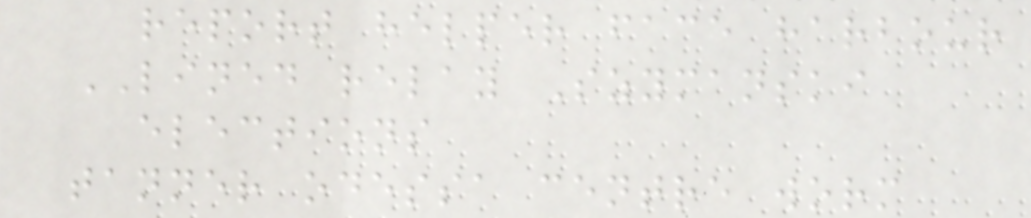report helper face harbour
LINED relay Szymanski
elections
tanner odessa centre worm
